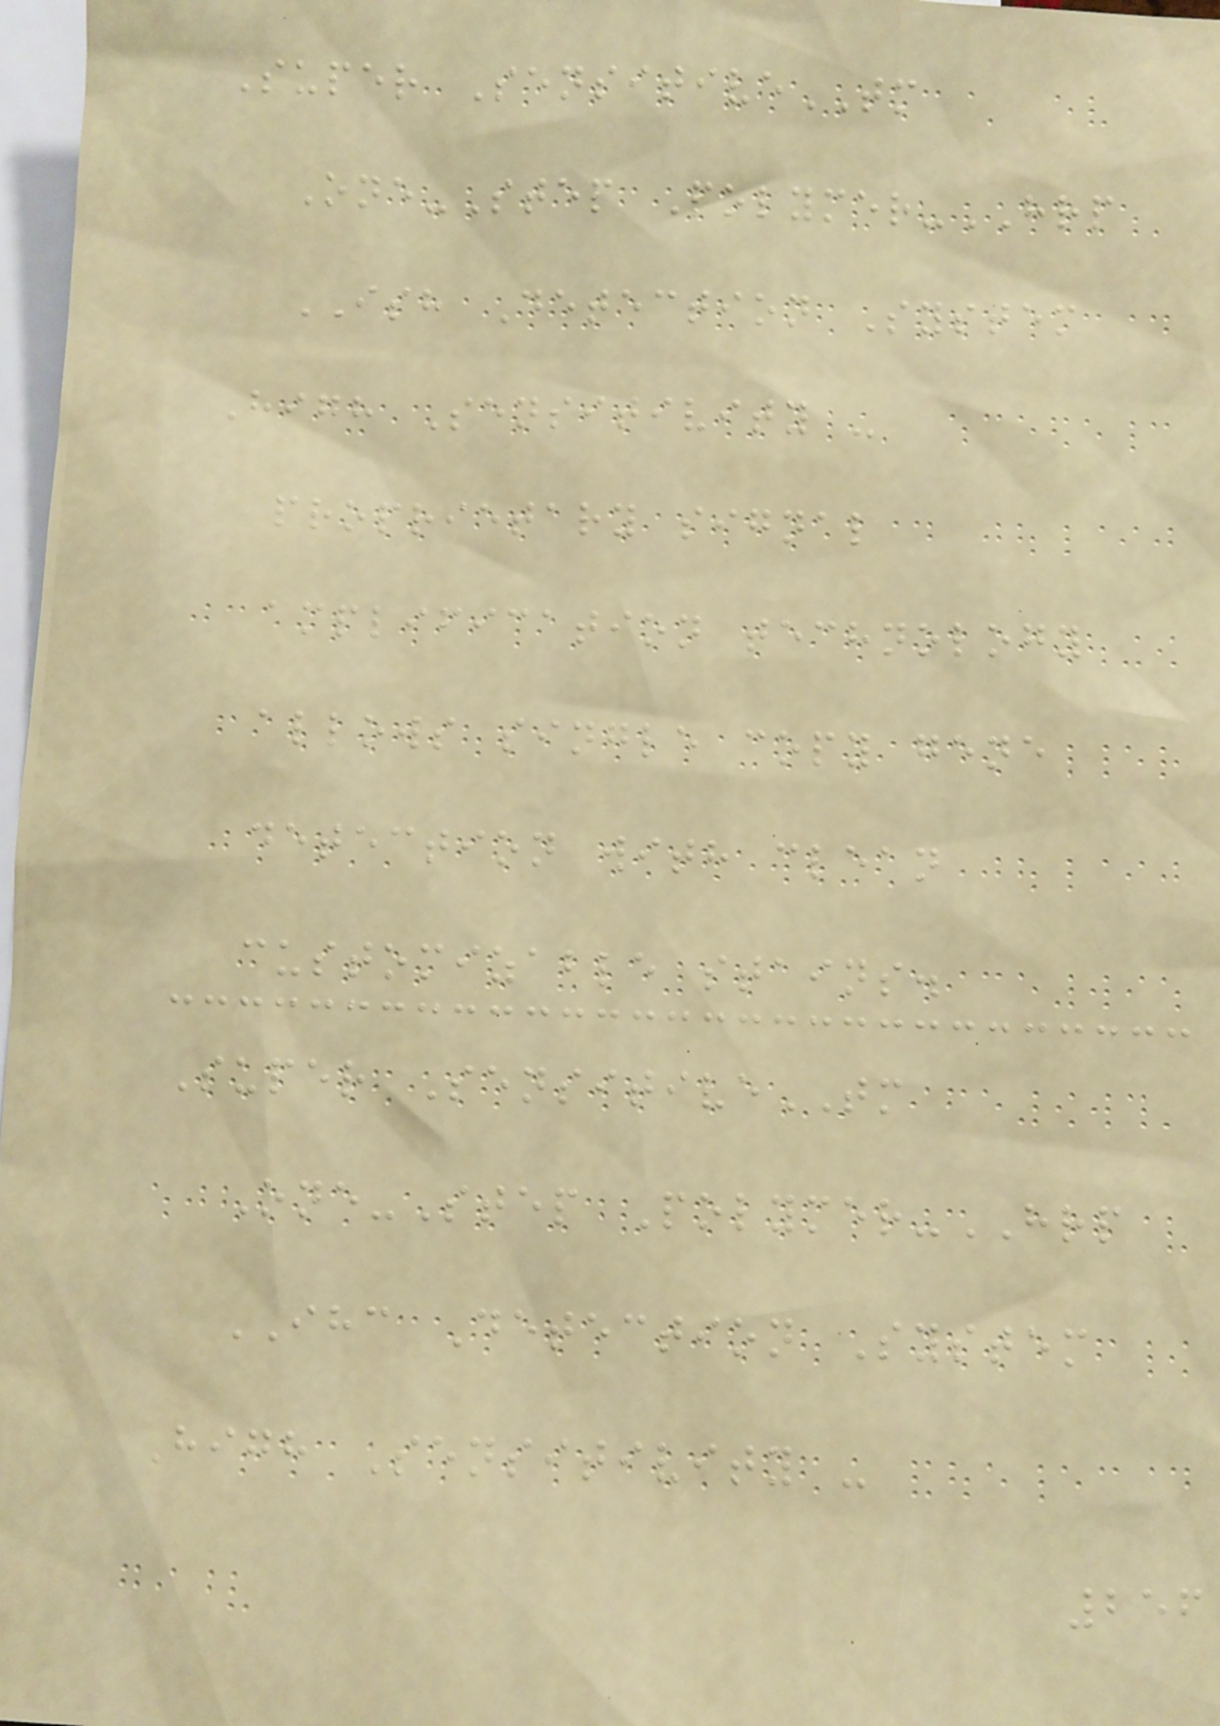Super SensitiveTM
One-Step Polymer-HRP
ISH Detection System
High Sensitivity -
proprietary signal
amplification technology
allows single copy gene
detection with clean
customizable stains.
Super SensitiveTM
One-Step Polymer-HRP
IHC Detection System
High Sensitivity -
256
